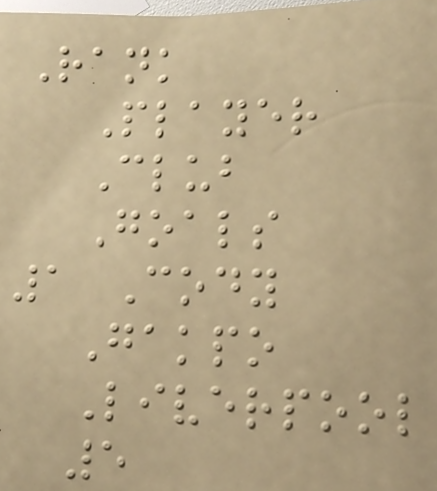Rank
Player
Club
Goals
1 Cody
Gakpo
Liverpool
5
